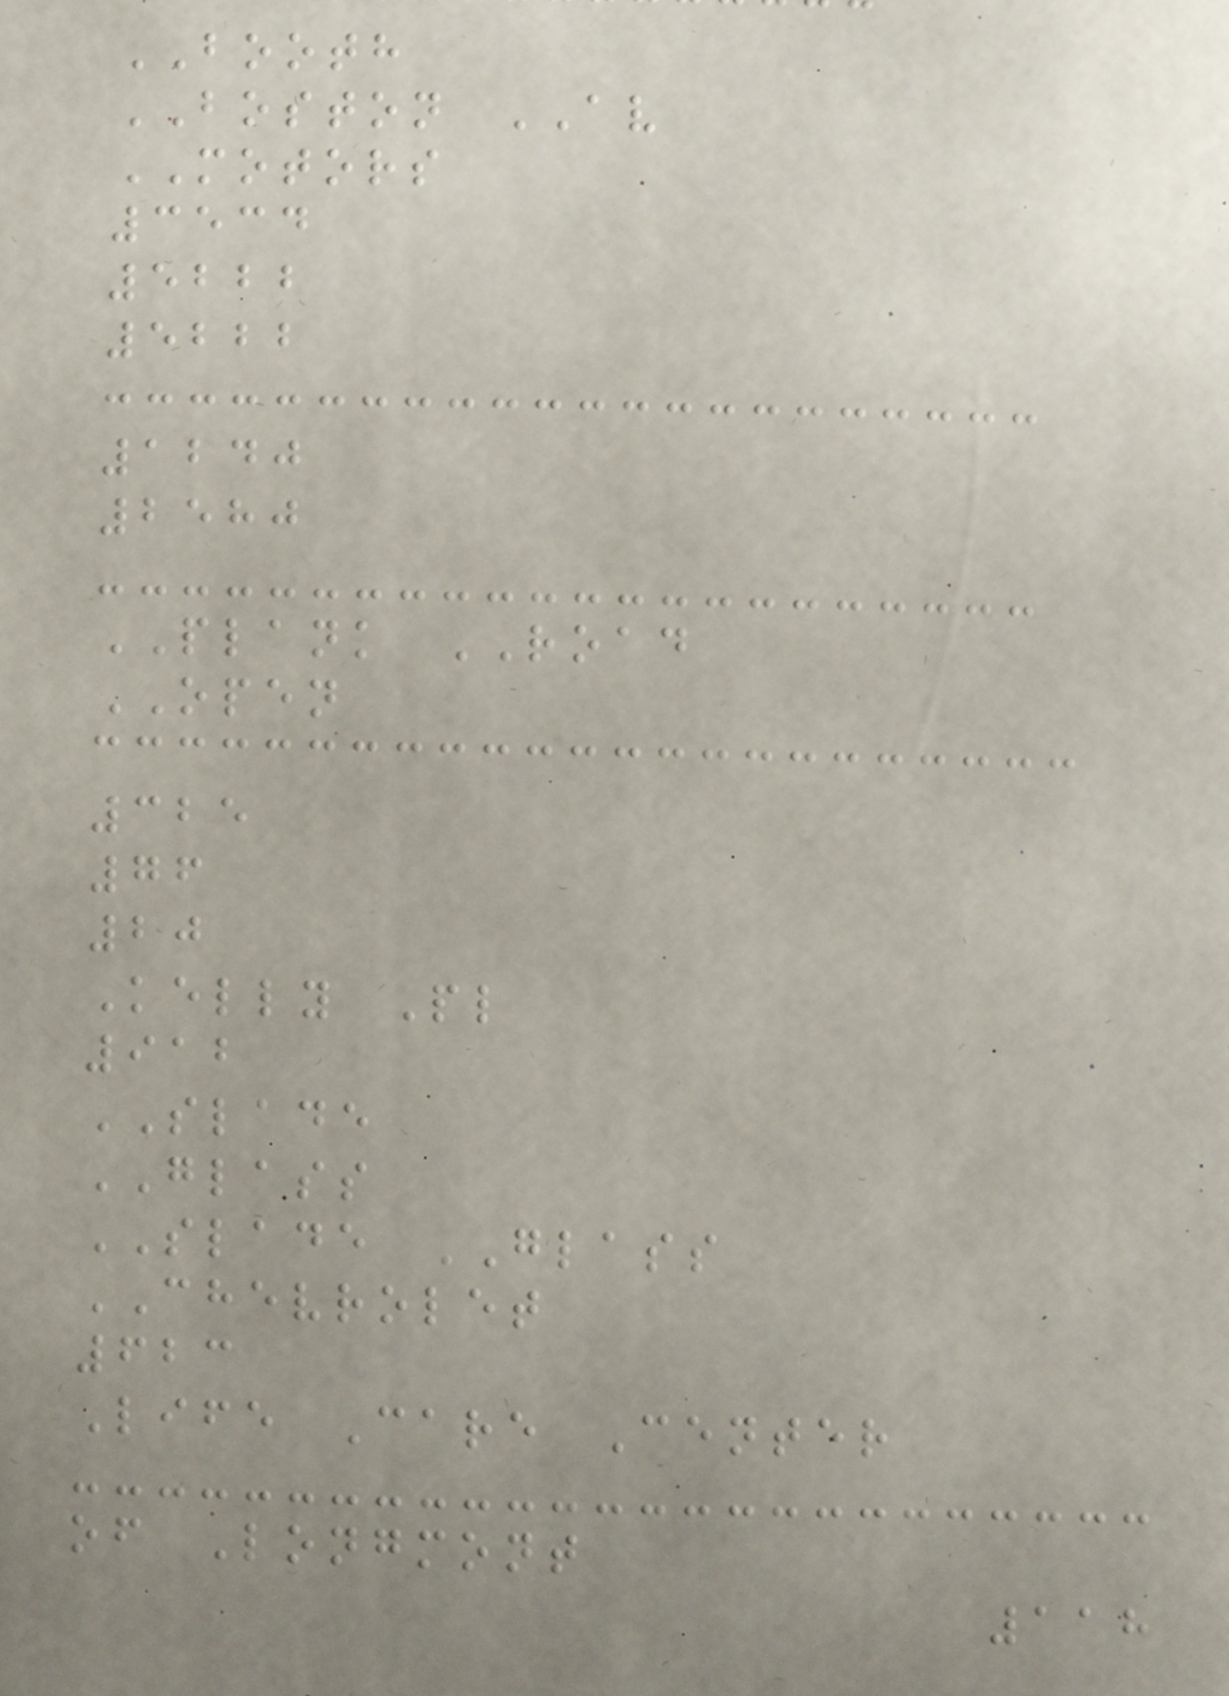BOOTH
BOSTON AV
MOTORS
3534
5222
5222
1240
2580
PLANK ROAD
OPEN
325
76
20
Kelly Pl
912
SLADE
GLASS
SLADE GLASS
CHEVROLET
623
Life Care Center
of Longmont
118
